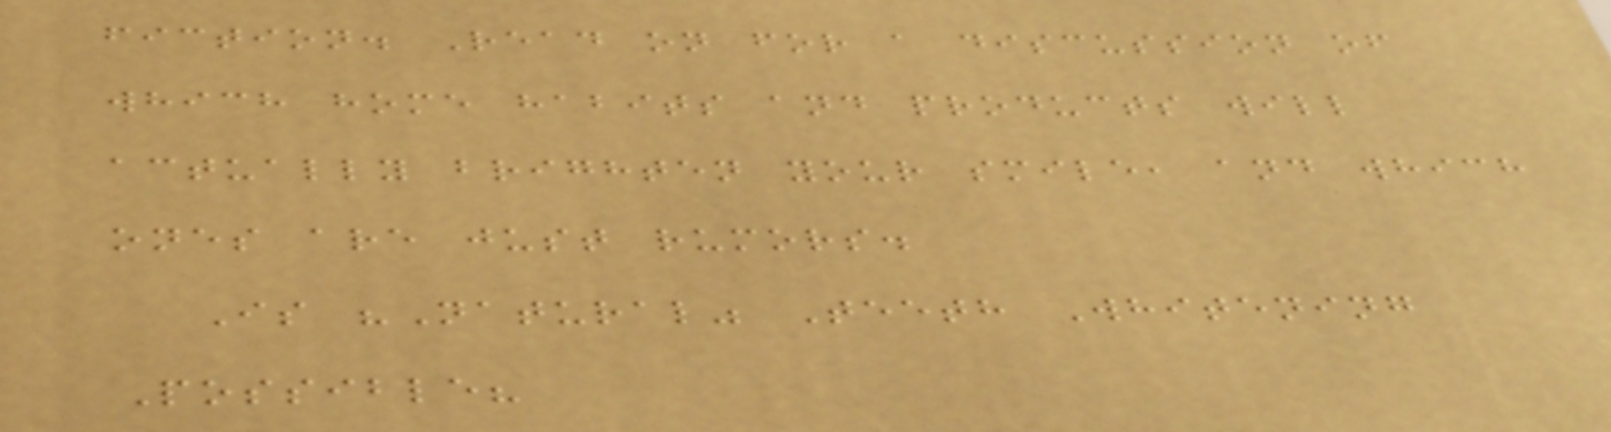fiction. Read on for a discussion of
which home habits and products will
actually brighten your smile, and which
ones are just rumors.
Is "Natural" Teeth Whitening
Possible?
